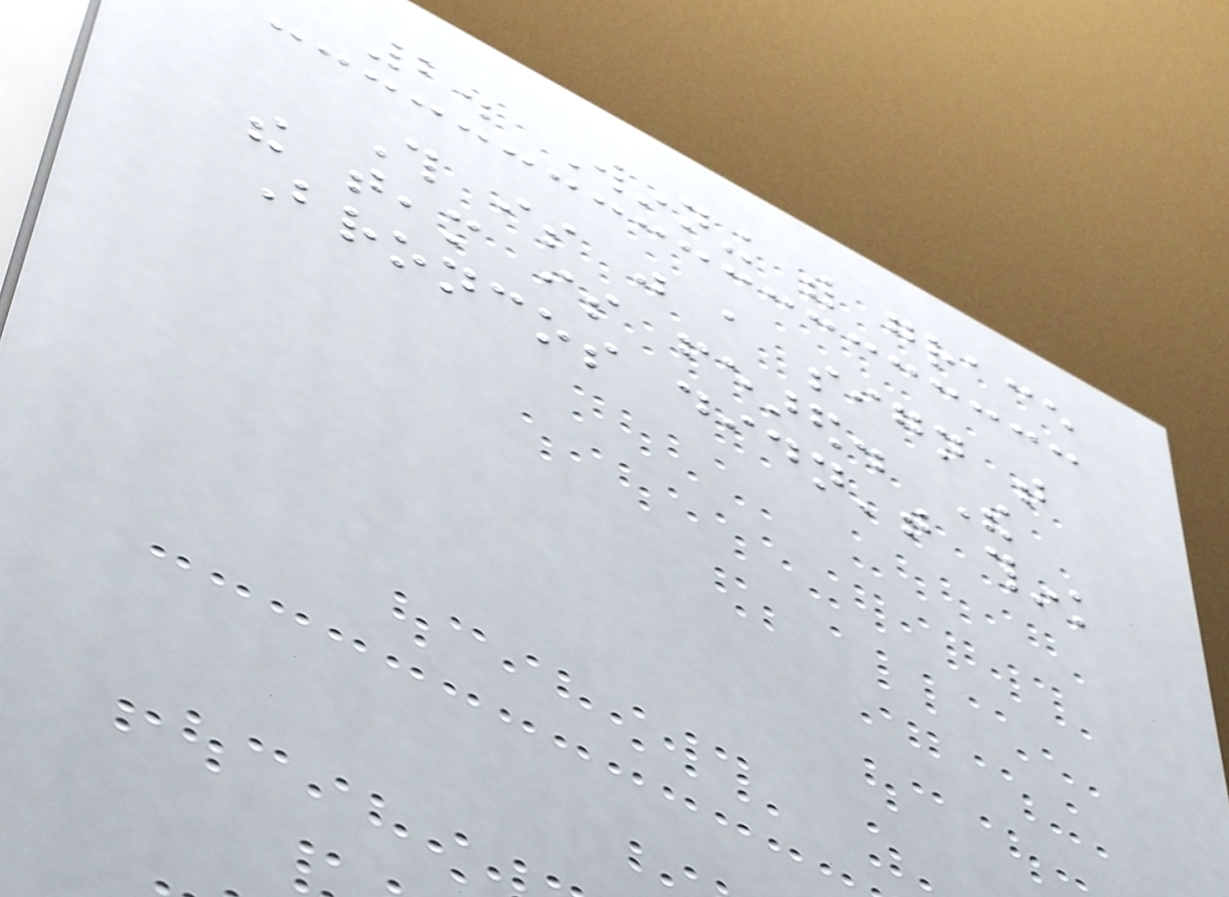2. Winning with grace
This is just a sign that
the team is feared. The
Broncos didn't think
